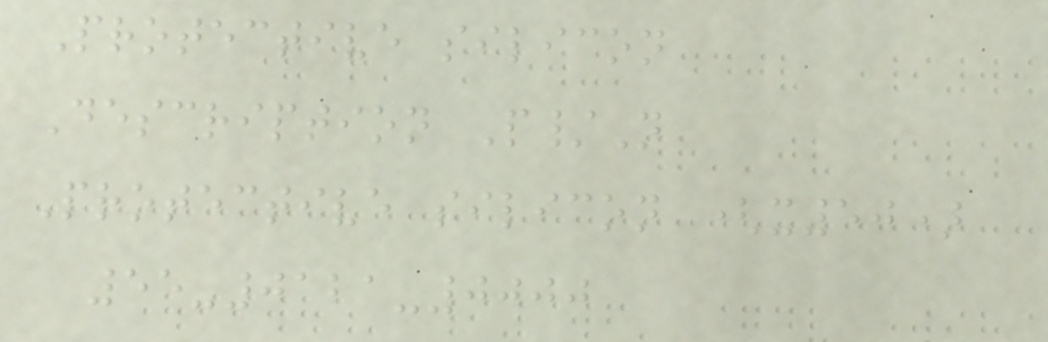Protective silicon
Description P/N
Protective silicon (x50)
55-0121-0000
